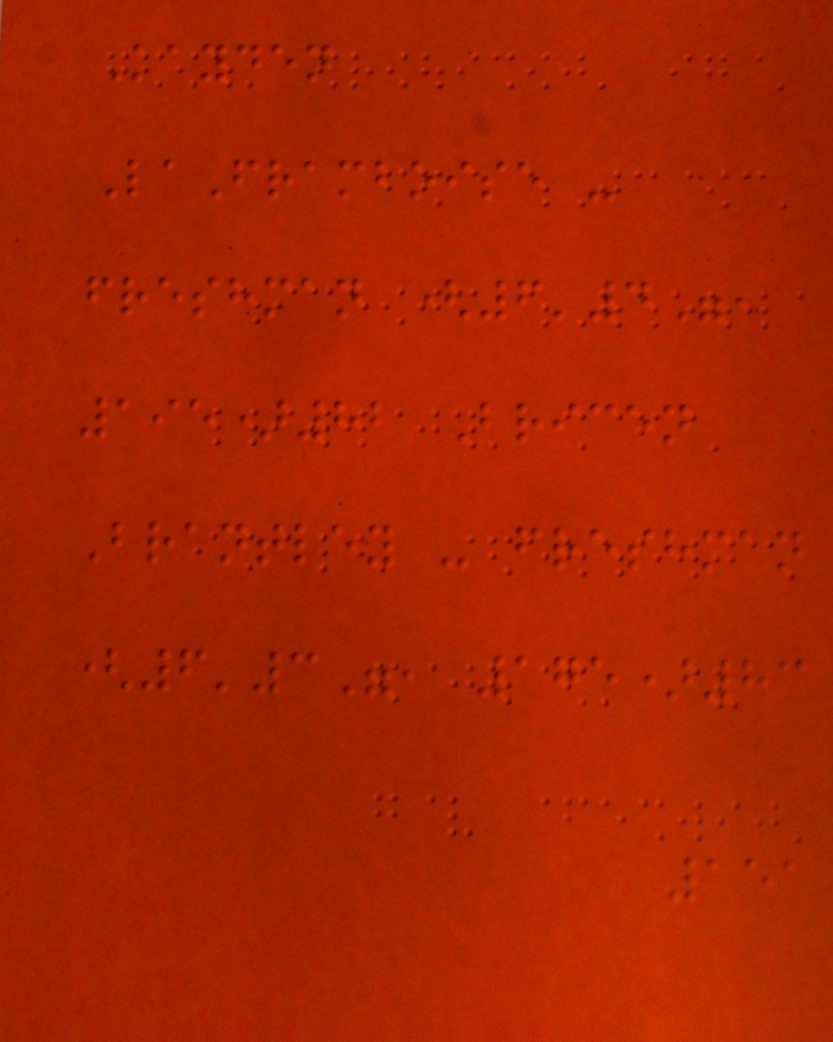Kayden
LaFramboise -
freshman (6'4",
195)82 Bricen
Brantley - freshman
(6'3", 175)83
151
